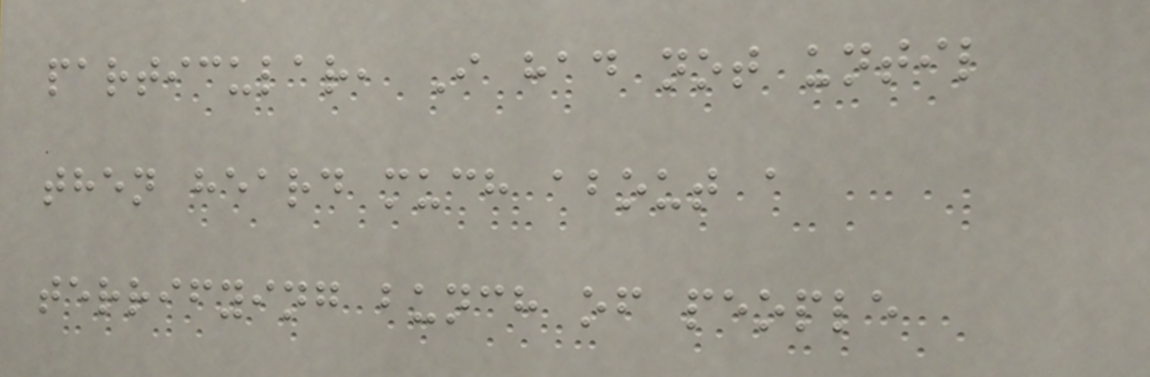particular, I had not until
then heard much about a
terrifying bunch of people
